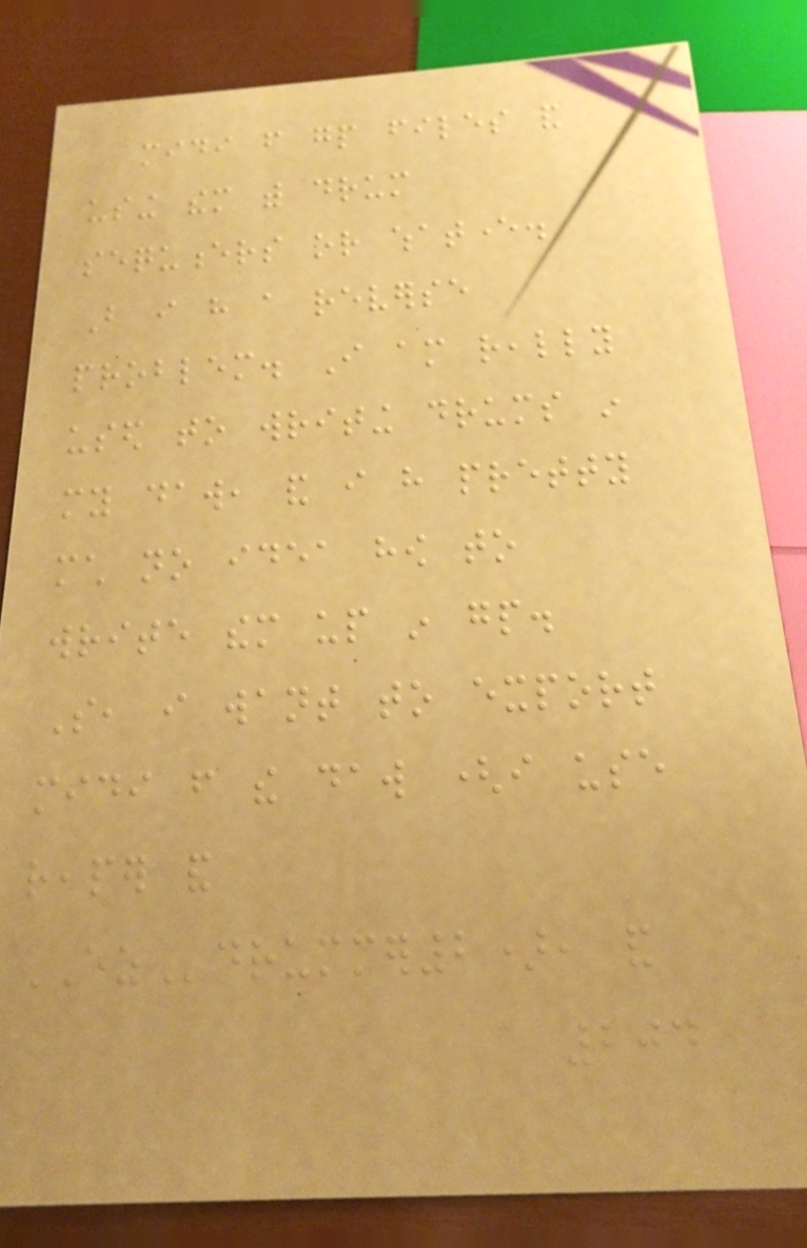midi from gp files and
using them with drum
sequencers or whatever.
But i have a reverse
problem. I am really
used to writing drums in
my daw, and i have pretty
much no idea how to
write them up in gp.
So, i want to export
midi from the daw (i use
reaper and
EZdrummer2), and
204
